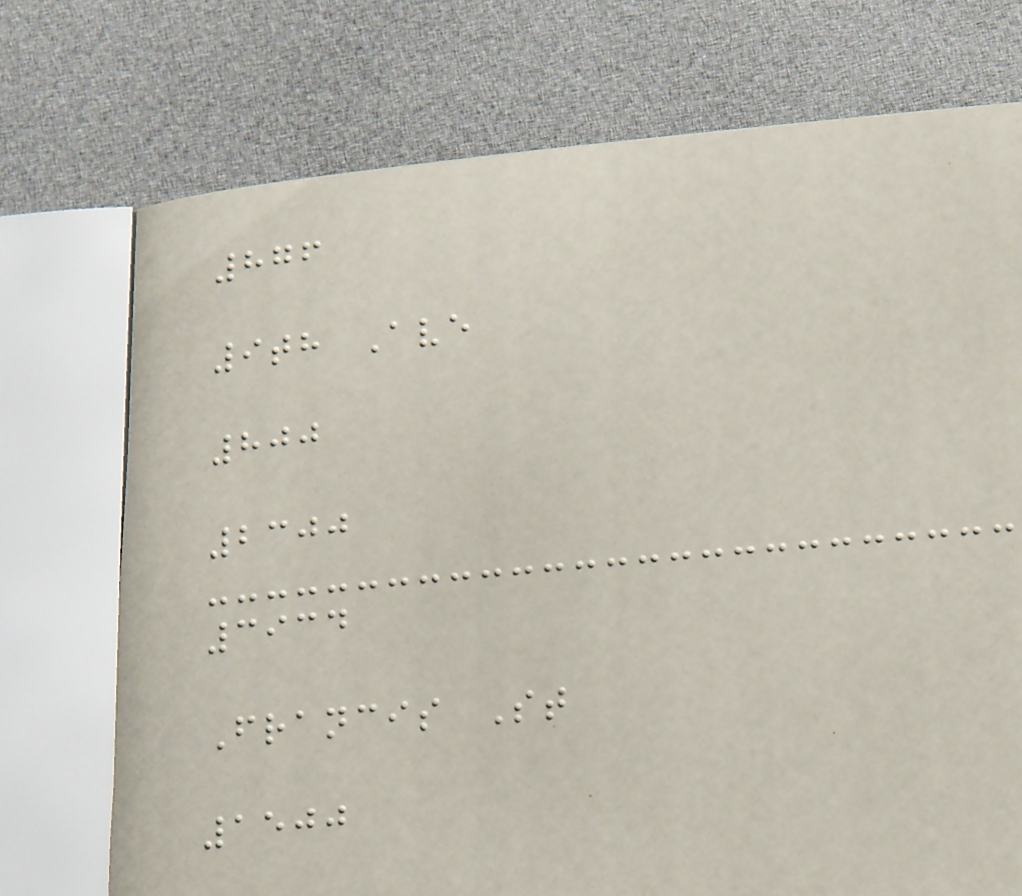876
9th Ave
800
2300
3934
Francis St
1500
